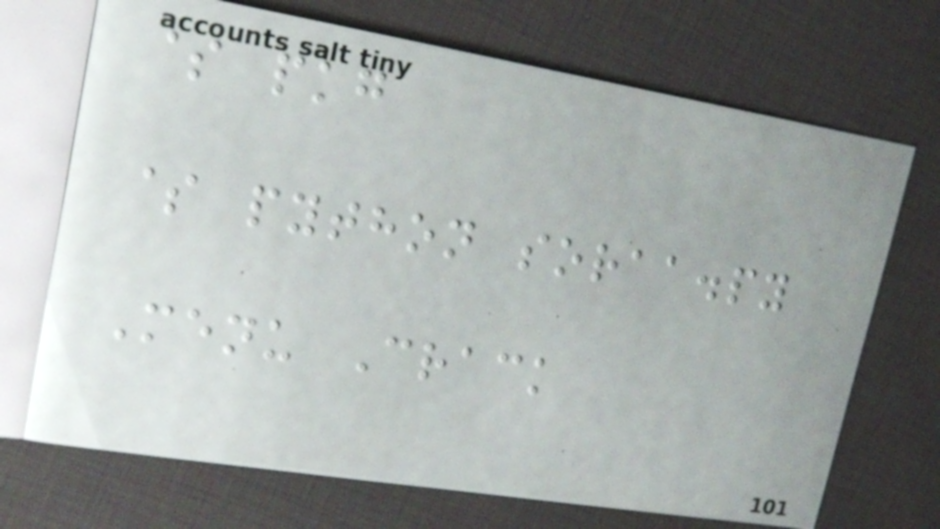$ pkg
$ python soraa.py
Menu Crack
